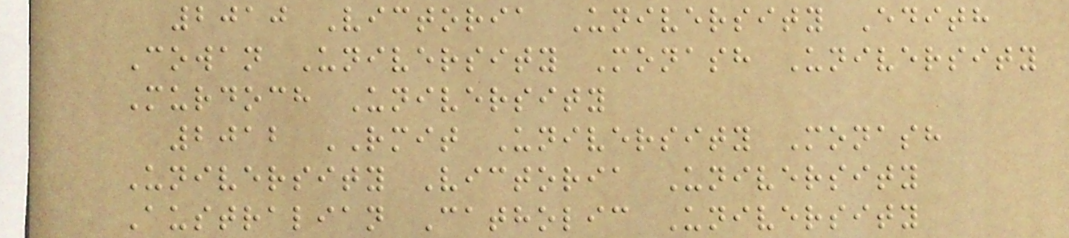2010 Victoria University Edith
Cowan University Monash University
Murdoch University
2012 RMIT University Monash
University Victoria University
Australian Catholic University
